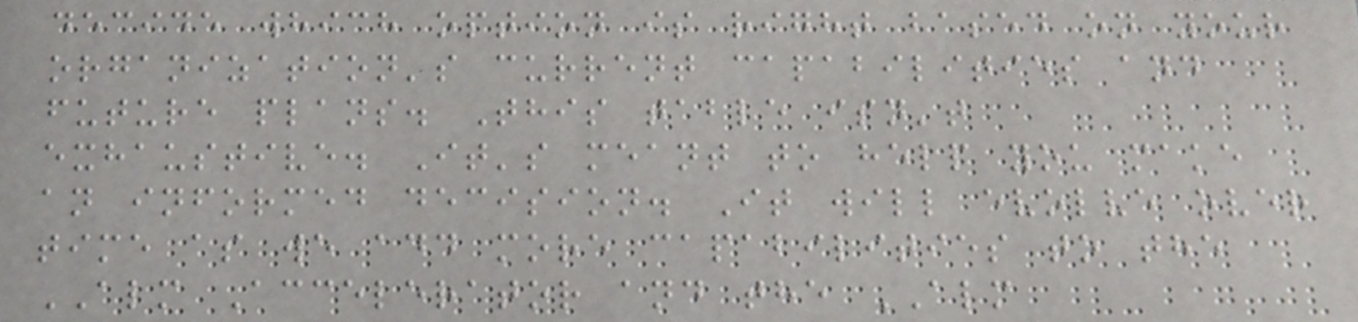decide which option is right based on your
organization's current capabilities and
future plans. This table isn't
exhaustive. It's meant to help you make
an informed decision. It will evolve over
time as we add more capabilities to the
ALM Accelerator and the ALM
